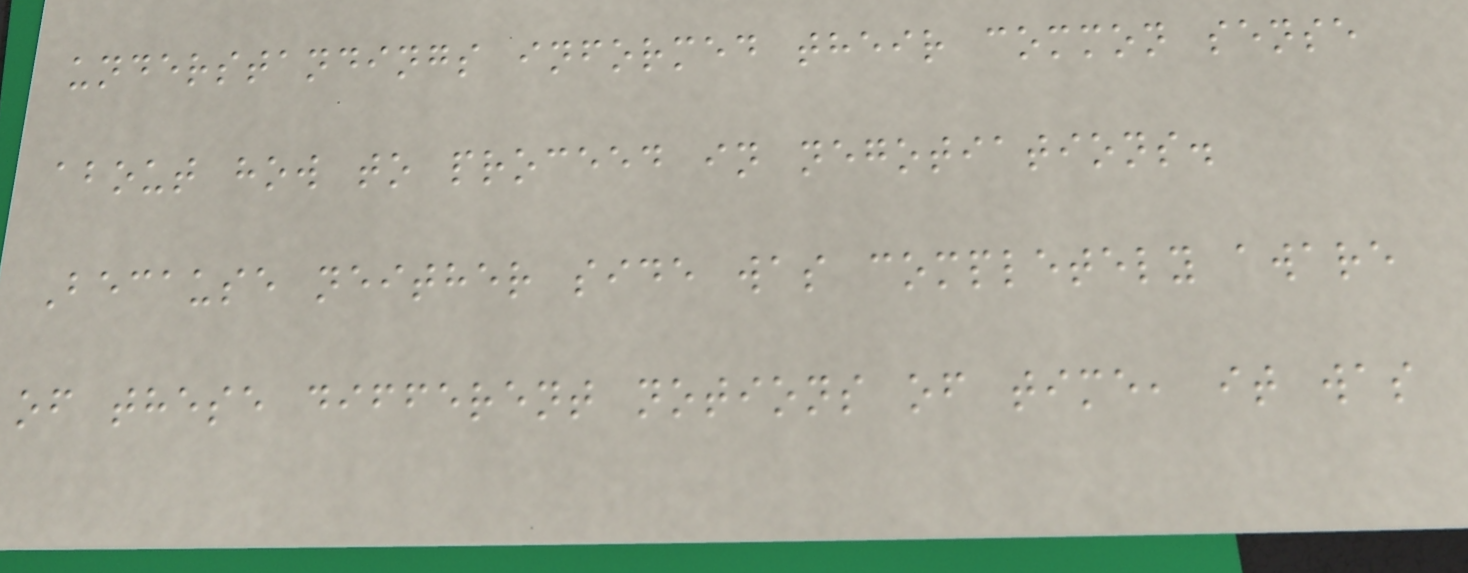understandings informed their common sense
about how to proceed in negotiations.
Because neither side was completely aware
of these different notions of time, it was
